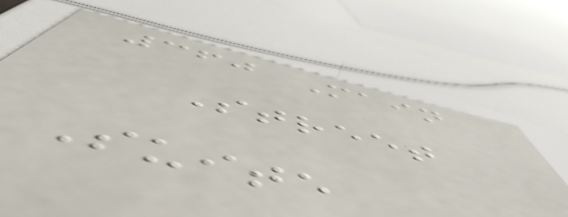360 Main
Street
Suite
